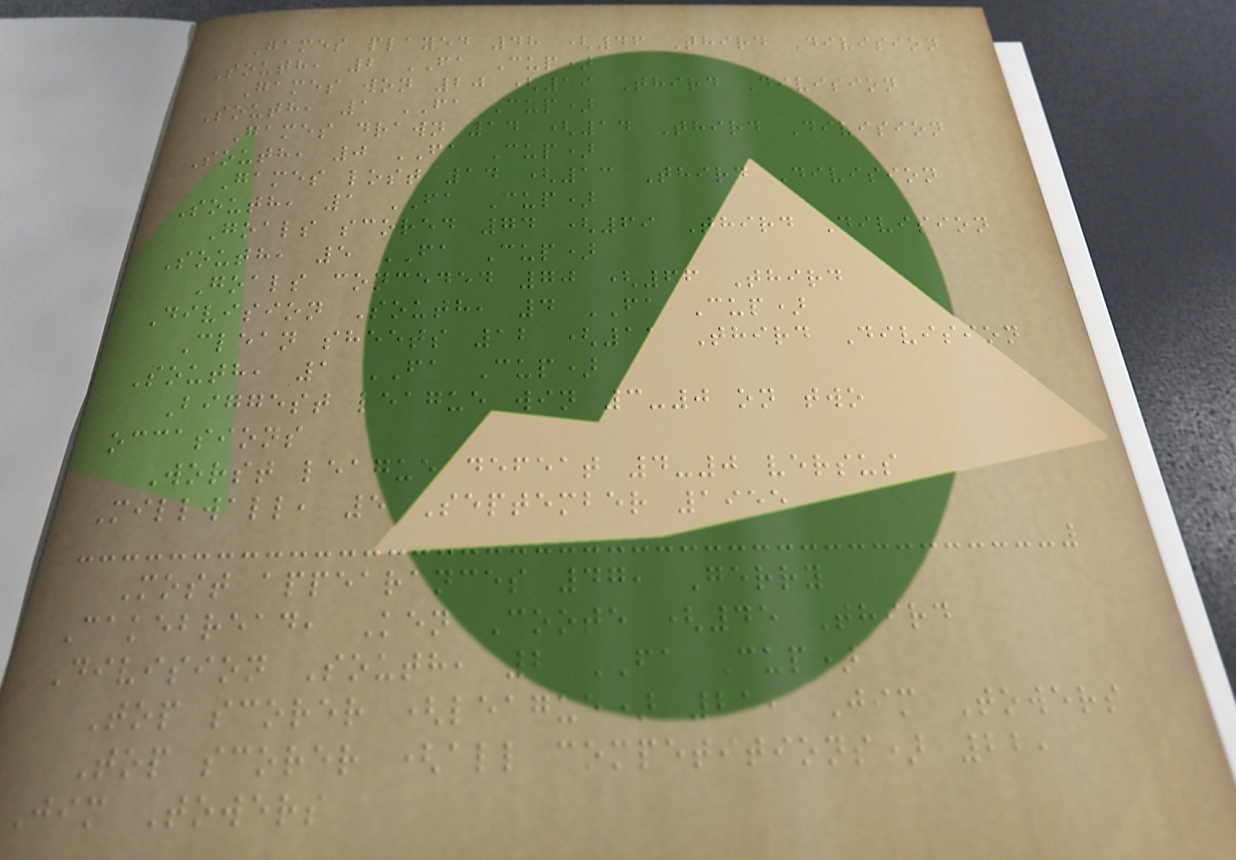Games played 48 (46 Third Division
South, 2 FA Cup)
Games won 20 (19 Third Division
South, 1 FA Cup)
Games drawn 14 (14 Third Division
South, 0 FA Cup)
Games lost 14 (13 Third Division
South, 1 FA Cup)
Goals scored 74 (69 Third Division
South, 5 FA Cup)
Goals conceded 70 (66 Third
Division South, 4 FA Cup)
Clean sheets 12 (11 Third Division
South, 1 FA Cup)
Biggest league win 3-0 on two
occasions
Worst league defeat 4-0 versus
Millwall, 5 September 1955
Most appearances 47, Gerry
Cakebread, Ken Coote (45 Third
Division South, 2 FA Cup)
Top scorer (league) 21, Jim Towers
Top scorer (all competitions) 22,
Jim Towers
